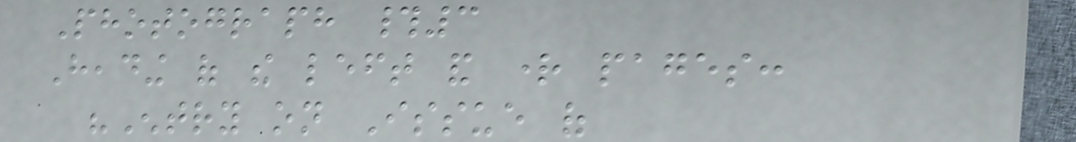Photograph #3
Heading of the left and right pages:
"Entry on Issue of
